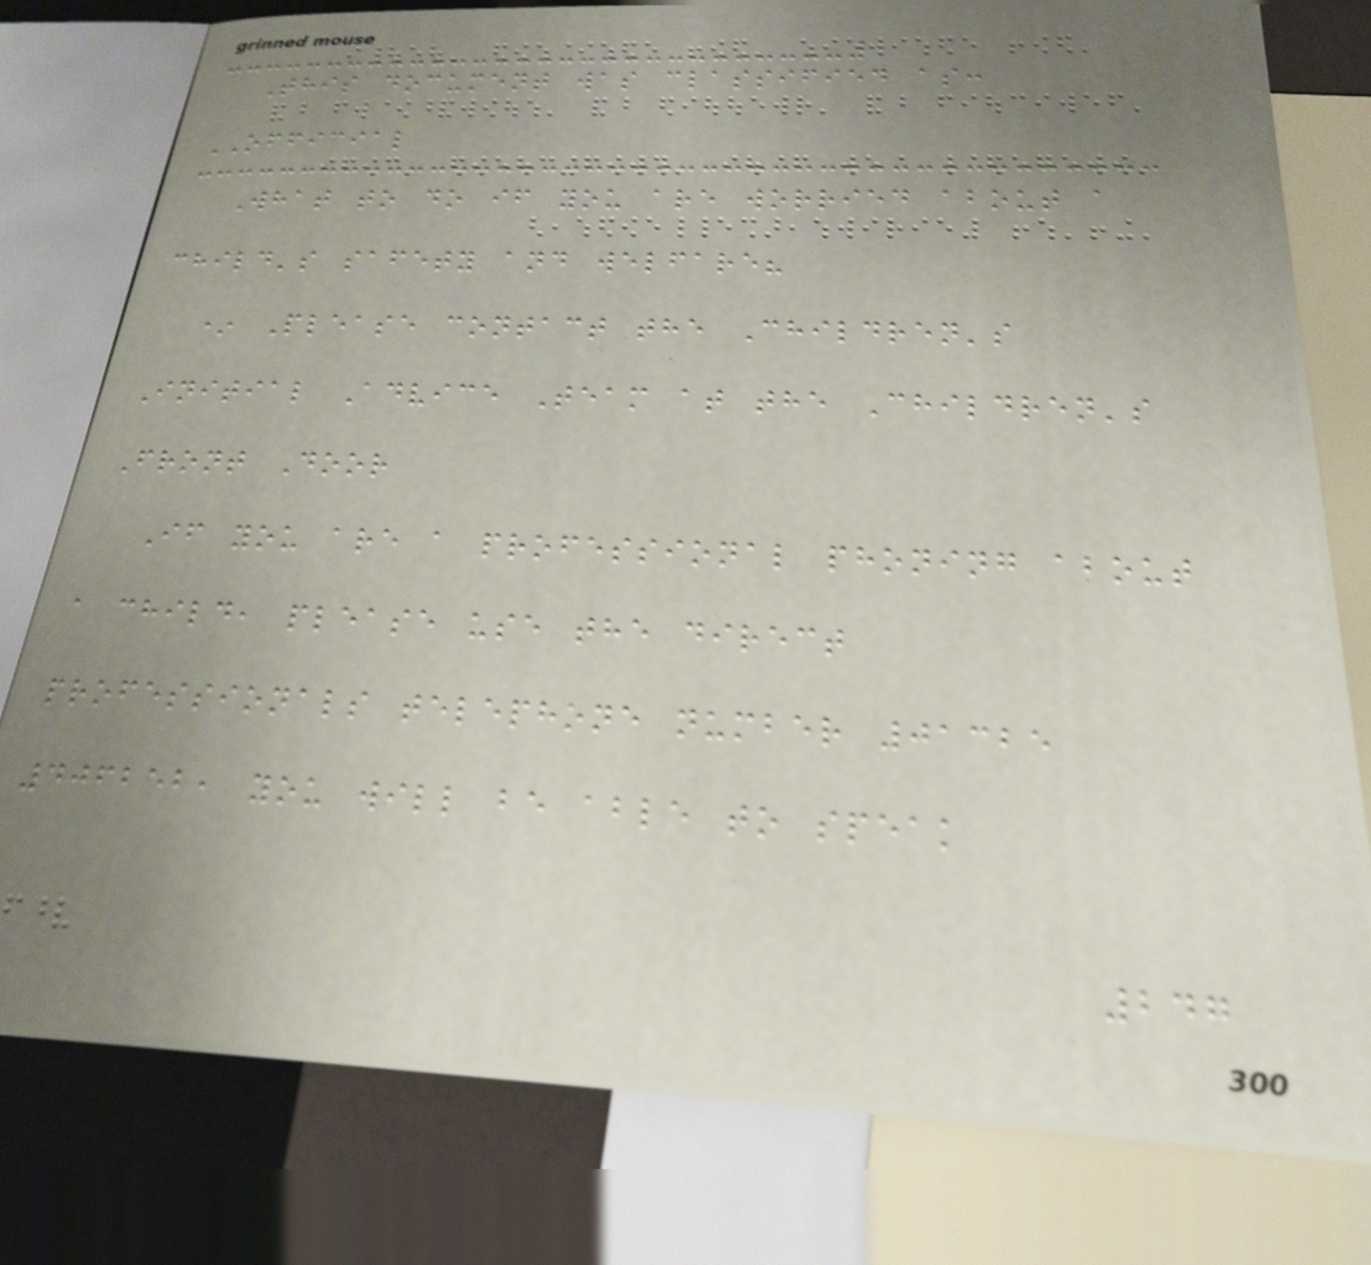This document was classified as:
OFFICIAL
What to do if you are worried about a
child's safety and welfare?
* Please contact the Children's
Initial Advice Team at the Children's
Front Door
If you are a professional phoning about
a child, please use the direct
professionals telephone number 01325
406252, you will be able to speak
247
